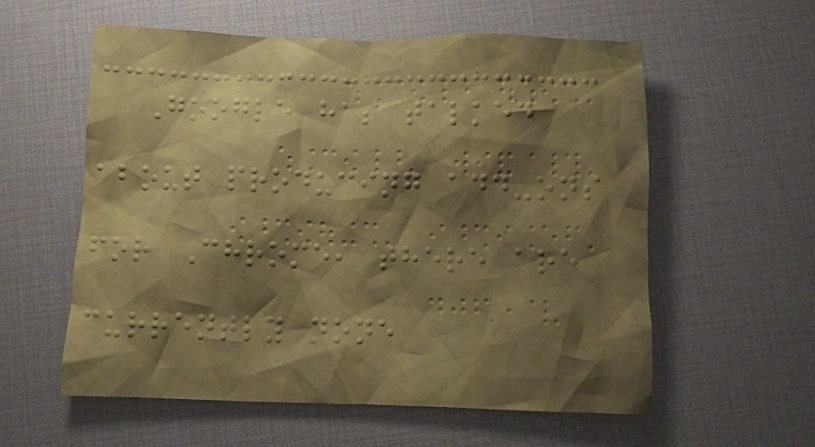Google has talked
about producing add-ons
for Chrome, there are
currently none
